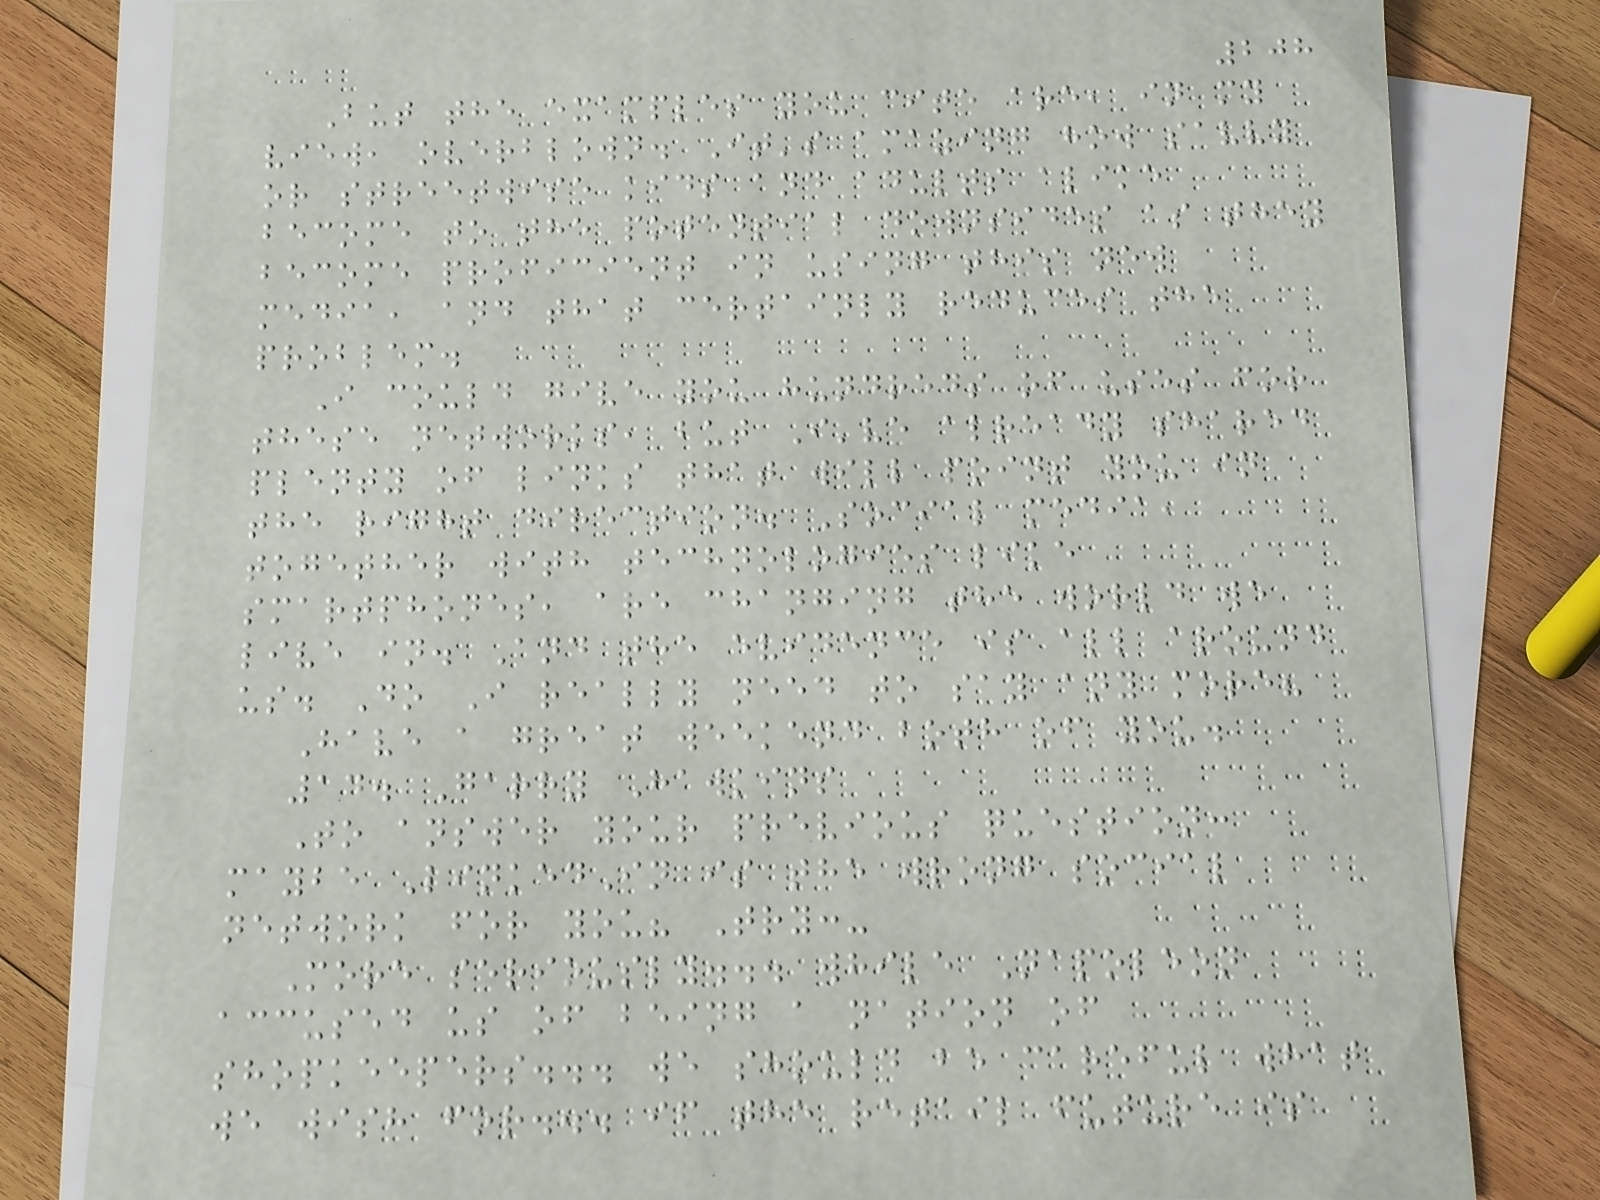208
But the examples you cite are, in my
view, overblown. It's amazing how savvy
or streetwise kids and adults alike
become to the potential downsides as they
become proficient in using this new
media, and that certainly reduces the
problem.
I could give you hundreds of uses for
these networks, but I've already shared
plenty of links that will point you in
the right direction. Social media,
together with technologies like
smartphones, are changing the world we
live in. And the evidence is all around
us. Do I really need to say any more?
Have a great weekend both of you.
14. Garry Hawkins
To answer your previous question:
maybe LinkedIn is the wrong social
network for you? Try:-
More seriously... while Napoleon
accused us of being a nation of
shopkeepers... we should be careful what
we wish for... if the retail future is
